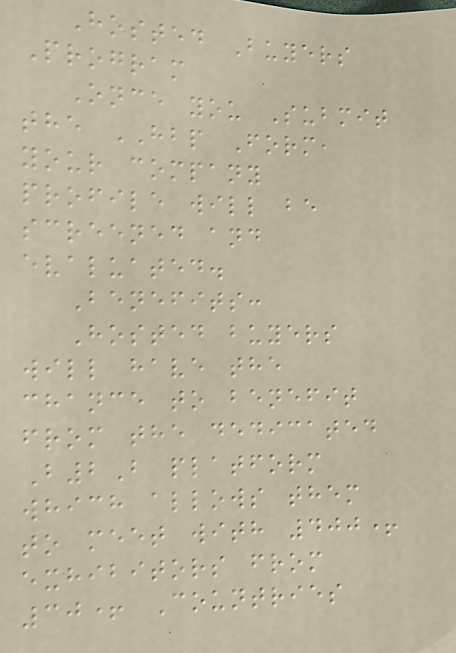Hosted Buyers
Program
Once you Submit
the HBP Form,
your company
profile will be
screened and
evaluated.
Benefits:
Hosted buyers
will have the
chance to benefit
from the dedicated
B2B platform
which allows them
to meet with 400+
exhibitors from
30+ Countries
